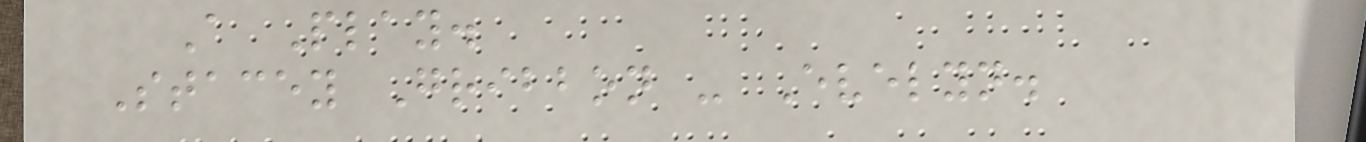A Play.
Stacey Gribbon - Evelyn.
